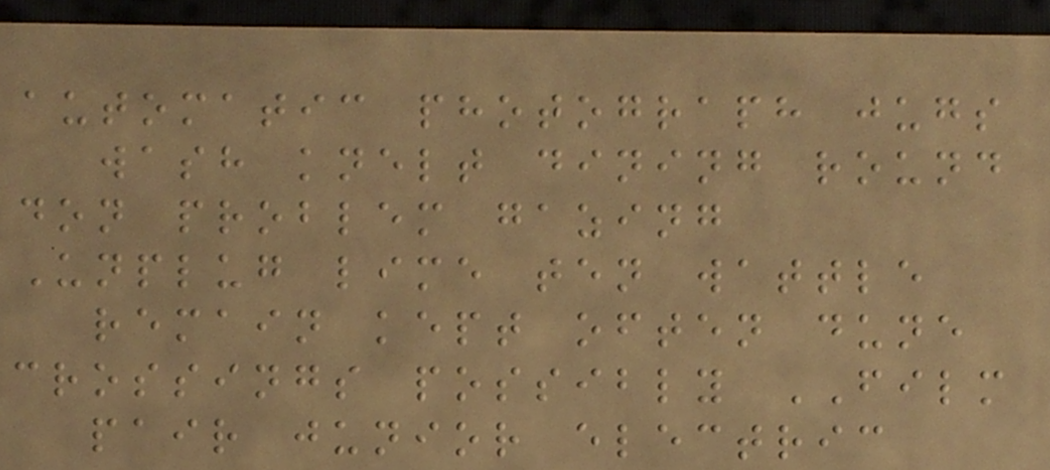automatic photograph jugs
wash knelt dining round
don problem gazing
Unplug lime ten wattle
remain kept often dune
crossings possibly FILM
pair junior electric
